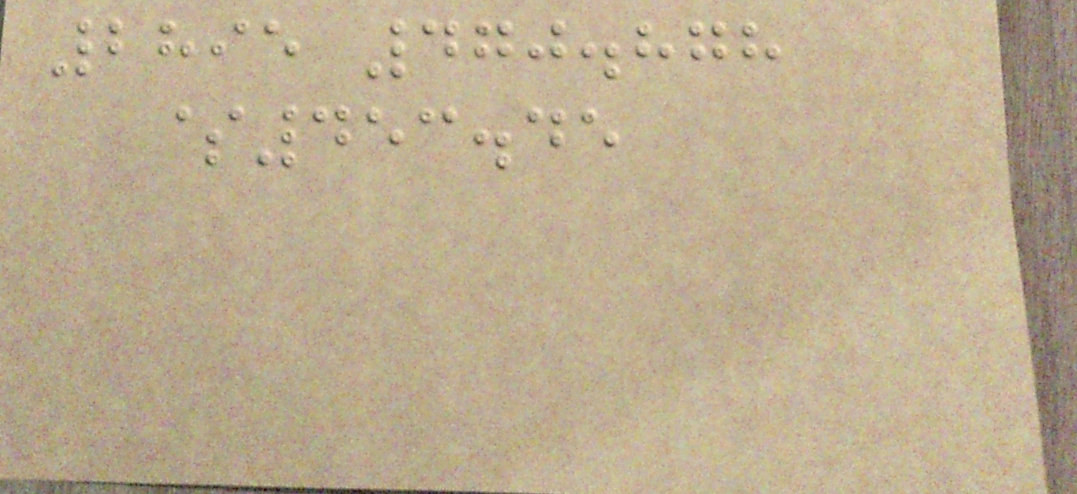2895 470.878
$453.45
